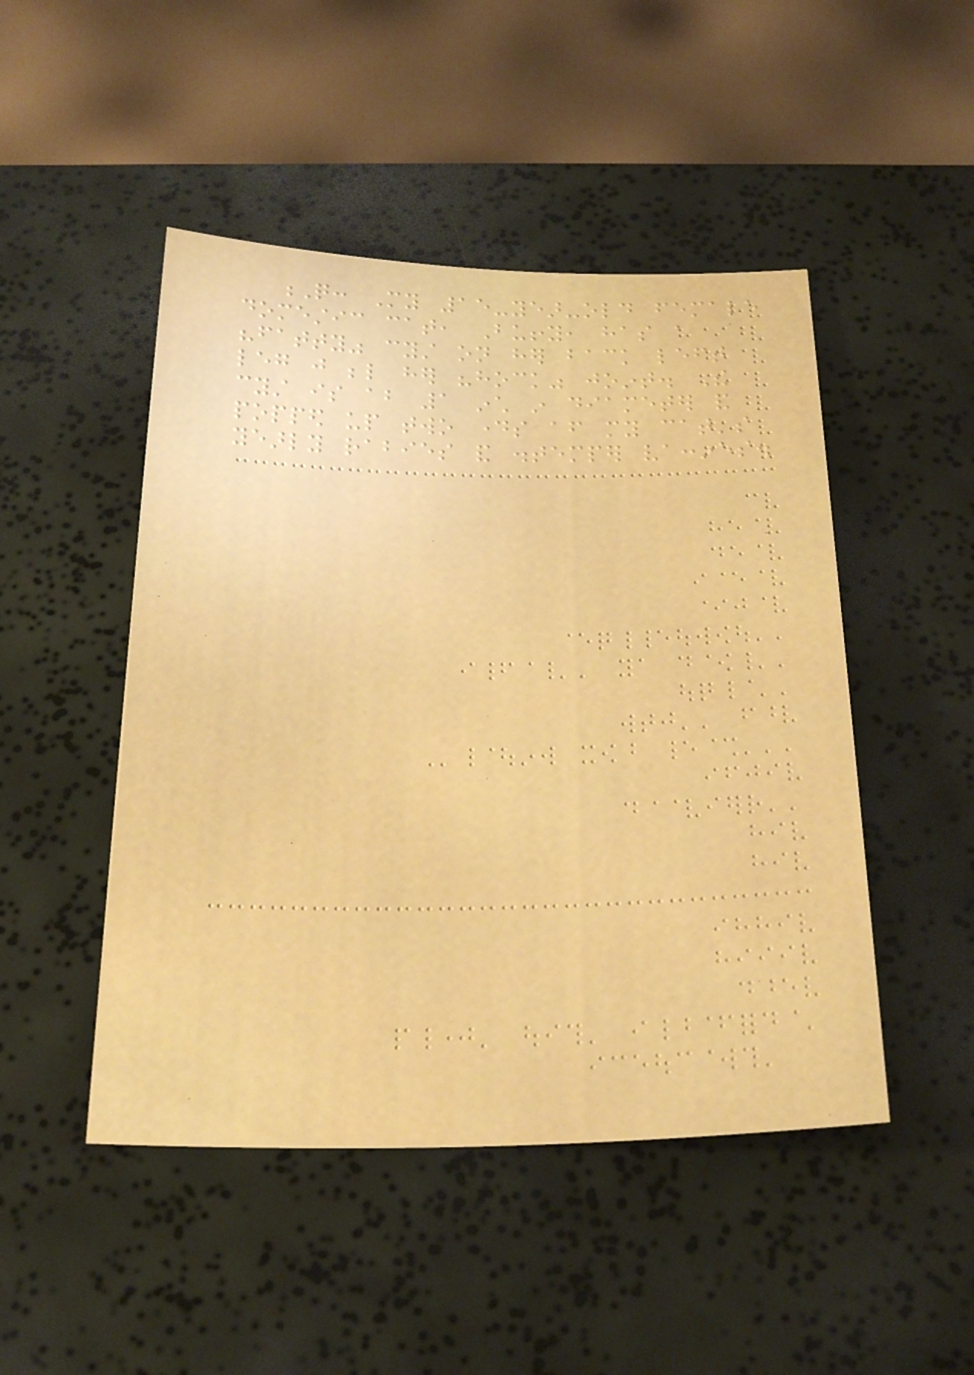Q: My 15-year-old female
domestic cat, Buffy, has a
"fatty" cyst on her back left
leg just below her "hock" joint. The
cyst is about 1 inch in diameter and
popped up two days after my cat's
yearly rabies and distemper vaccines.
